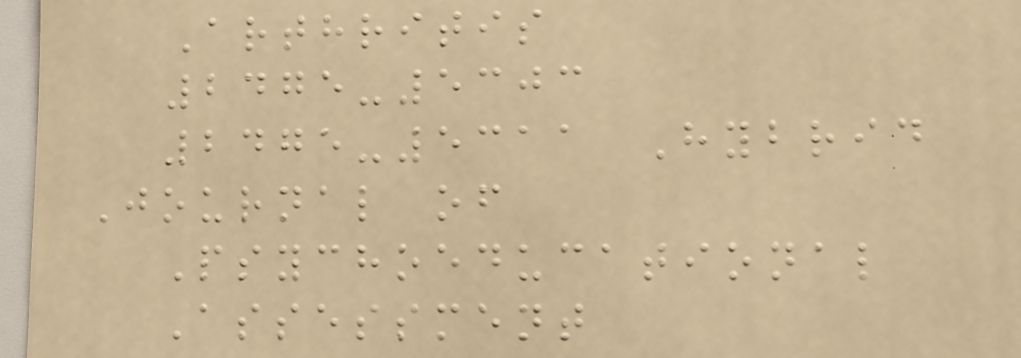Arthritis
2475-5303
2475-5311 Hybrid
Journal of
Psychoeducational
Assessment
